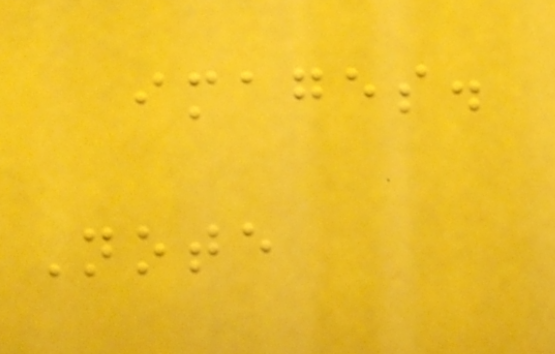images.
Note
